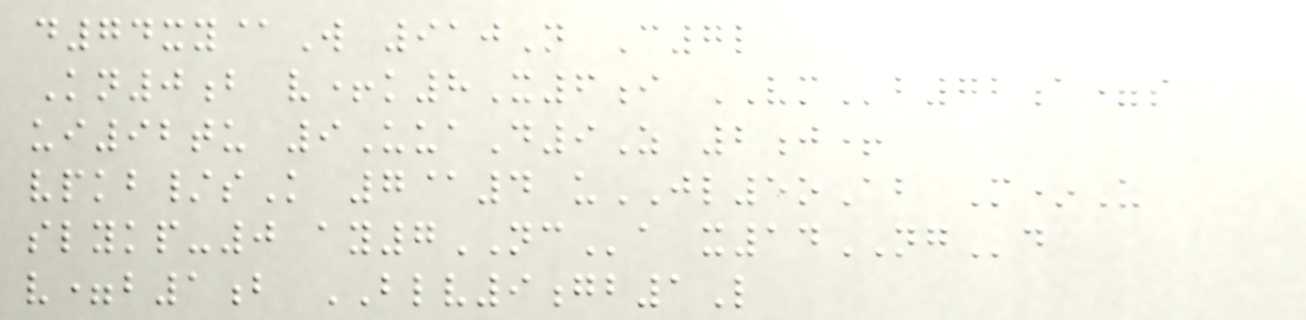d74xy@W 910N C7l
Kn0b v+k8X6i VMb72a=s
ui92tu 9UuaD9Z 2j+
vpkb/sK 7@4 uJL5oAb M*U
slykp-0 ay7NCa x14NGd
v=b1b BLV9gb1L
